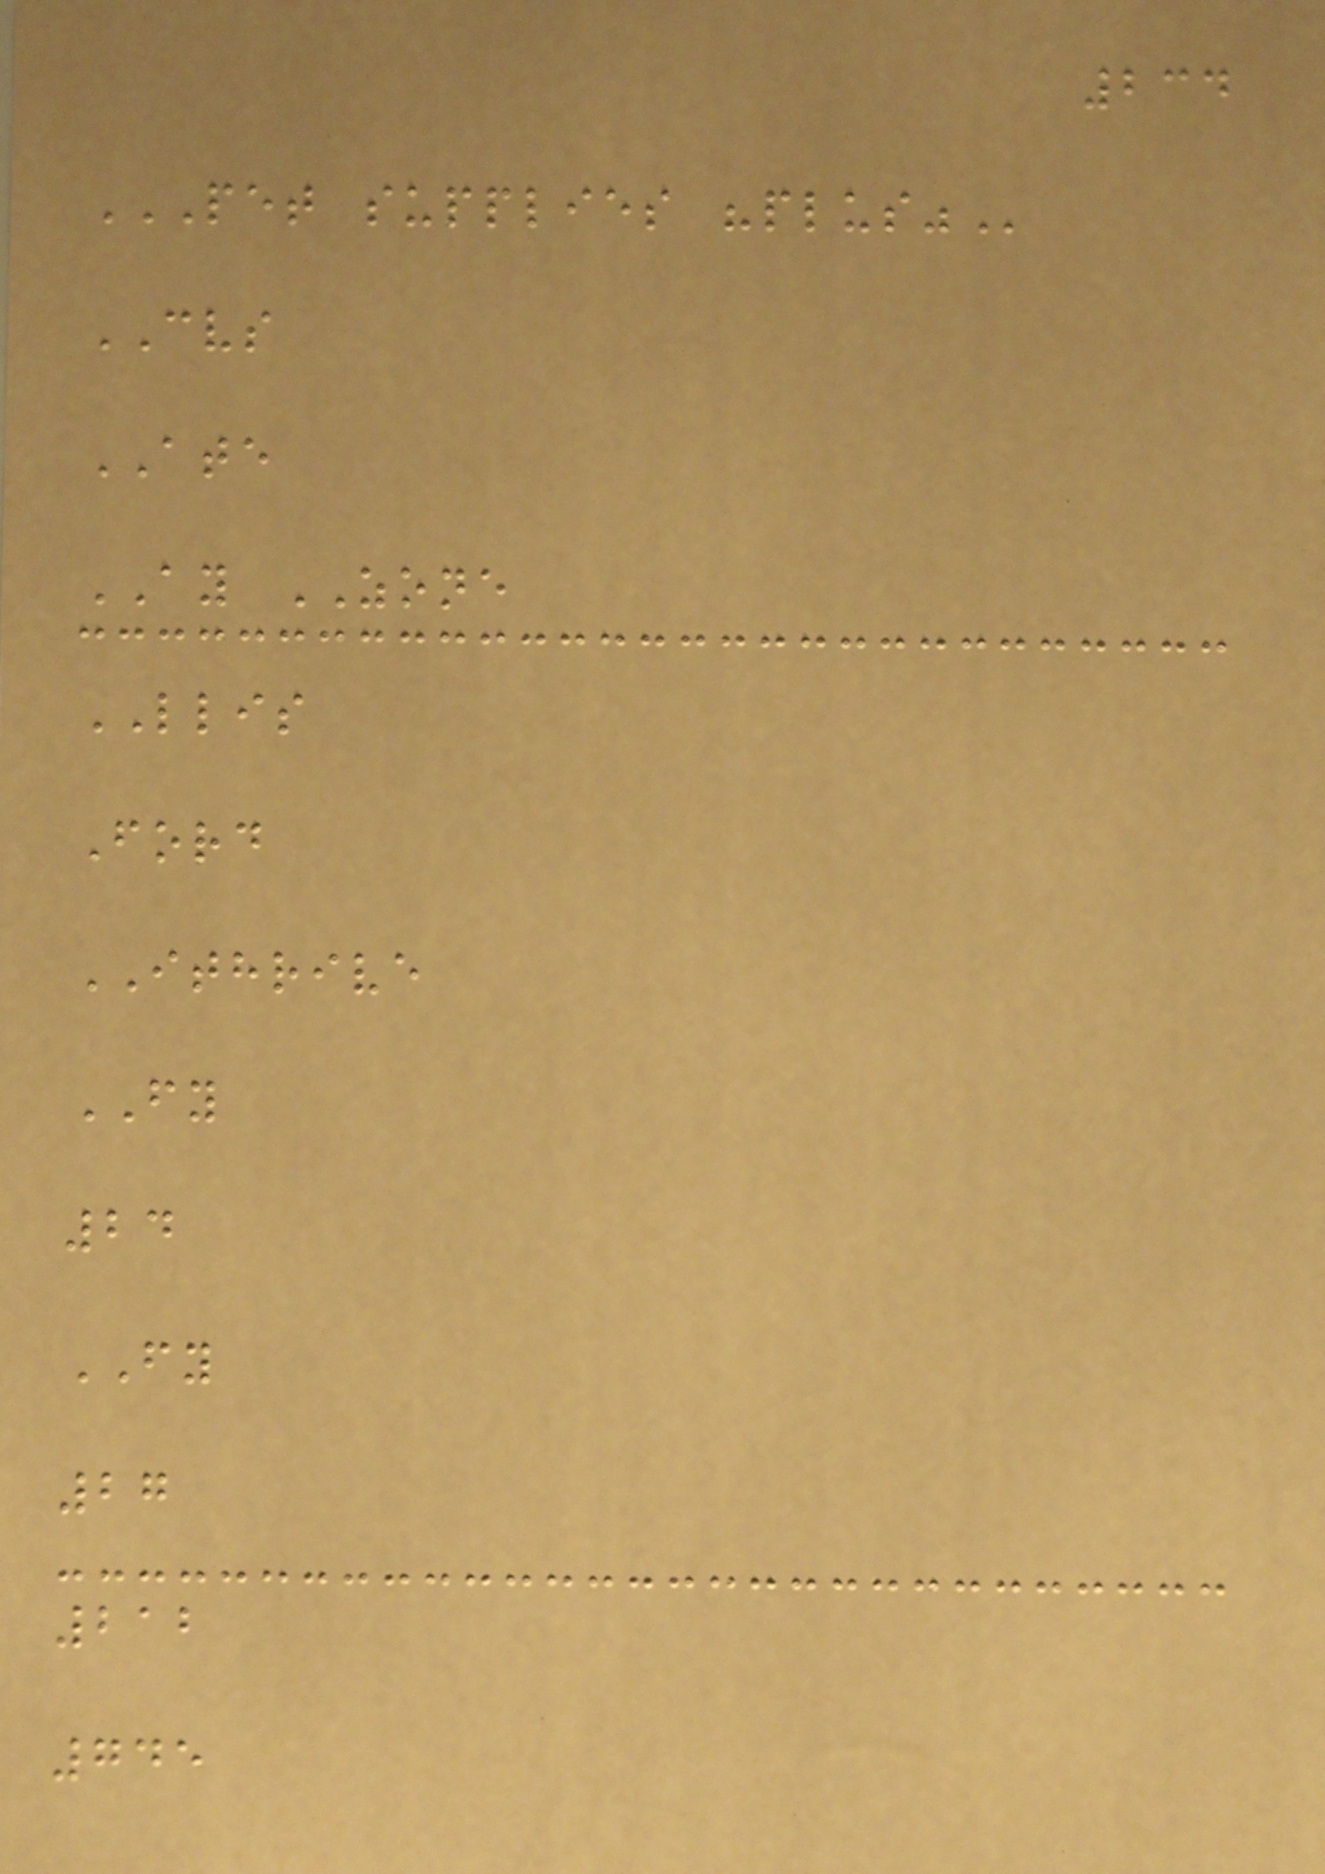234
PET SUPPLIES "PLUS"
CVS
ATE
AY ZONE
LLIS
Ford
ITHRIVE
FY
24
FY
27
212
745
